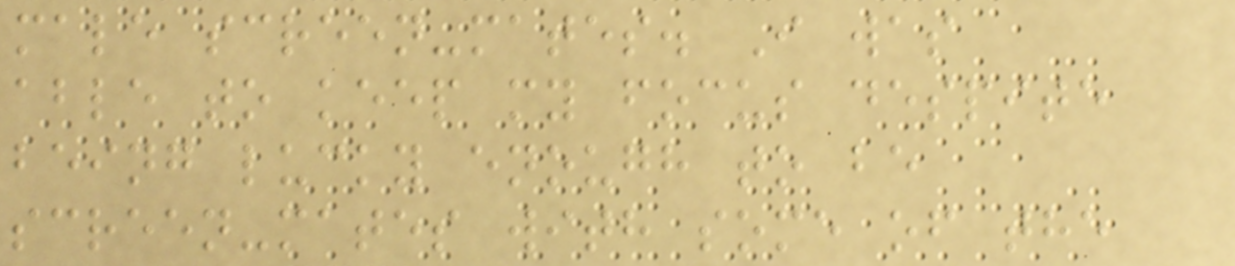male screen-mates. I was
able to keep my focus despite
being lucky enough to be
screen-mates with some of the
